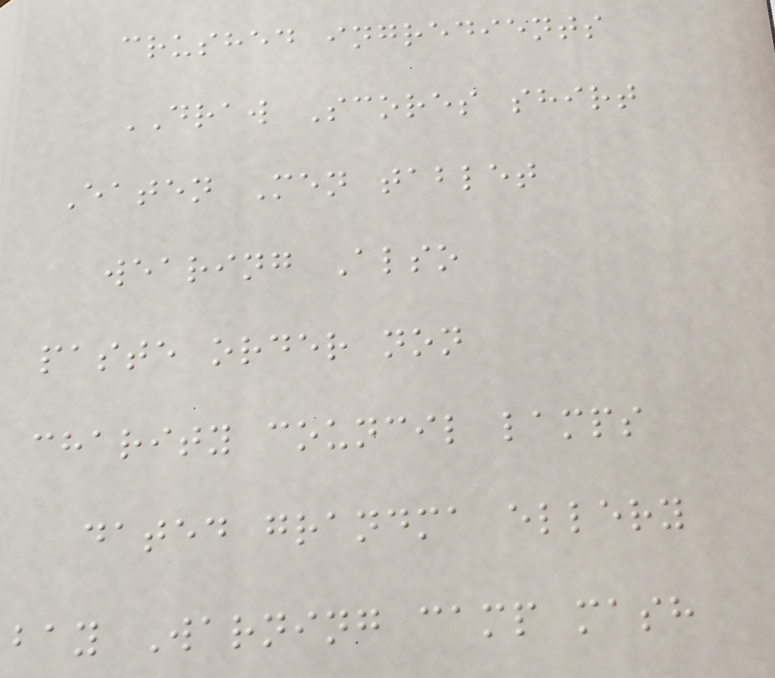crushed ingredients
DRAW Scores shirt
Eaten Men tablet
wearing Also
paste order non
charity council lamps
dated grandma ellery
bay Warning camp mash
